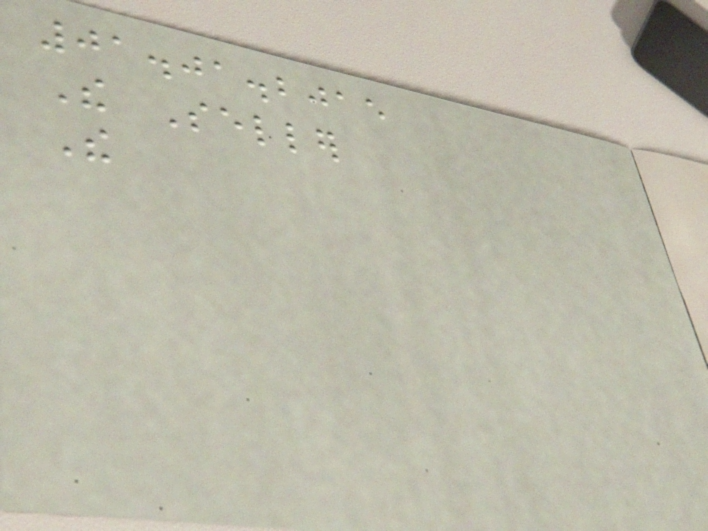01.01.2015
The Seller
The
